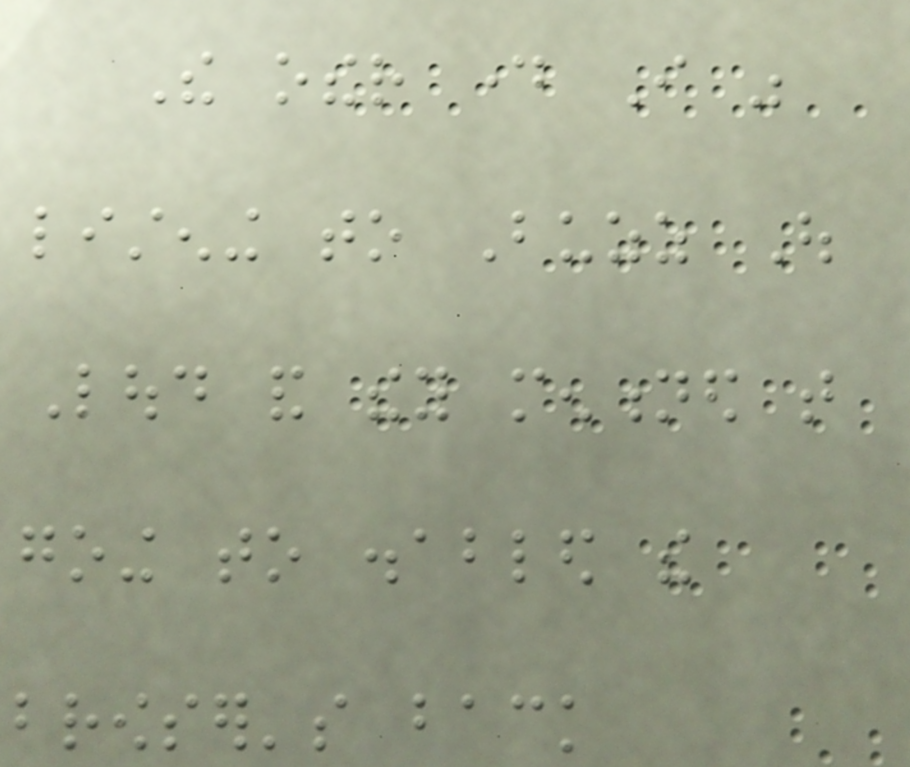The other day I was
listening to Buzz Out
Loud and they mentioned that
going to disabled the
browser's back
